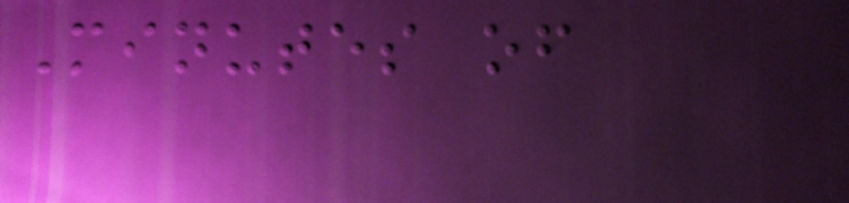Minutes of
